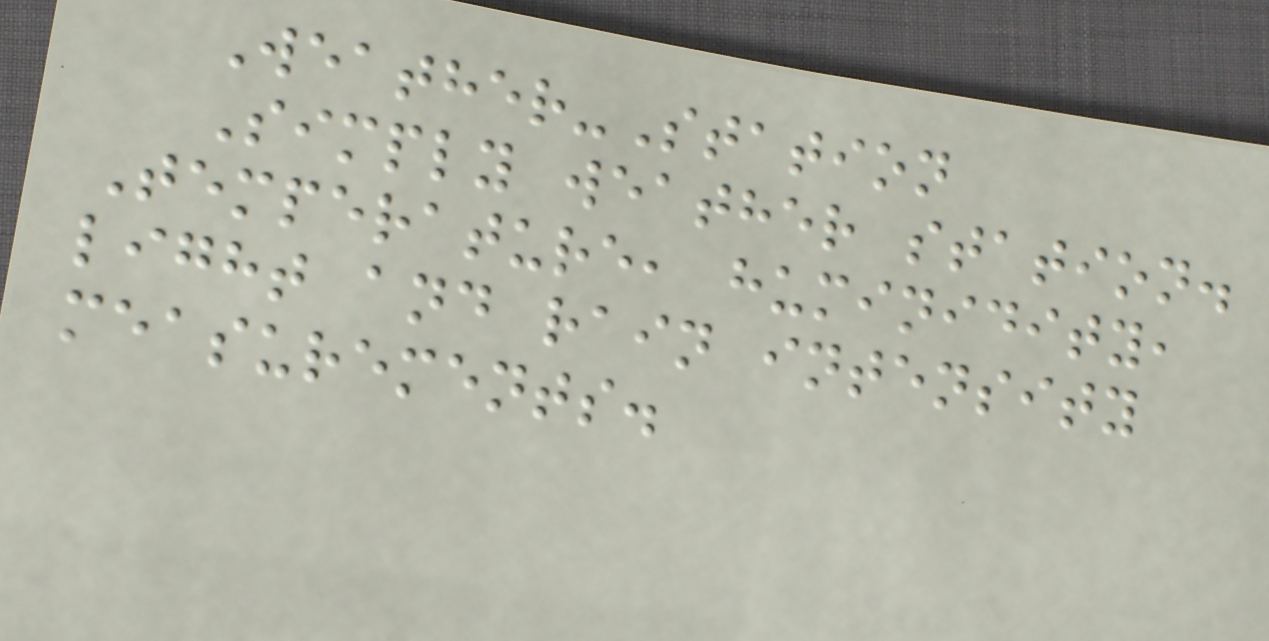Weather-Station
Simply weather station.
Temperature, huminidity,
light and rain intensity
measurements.
